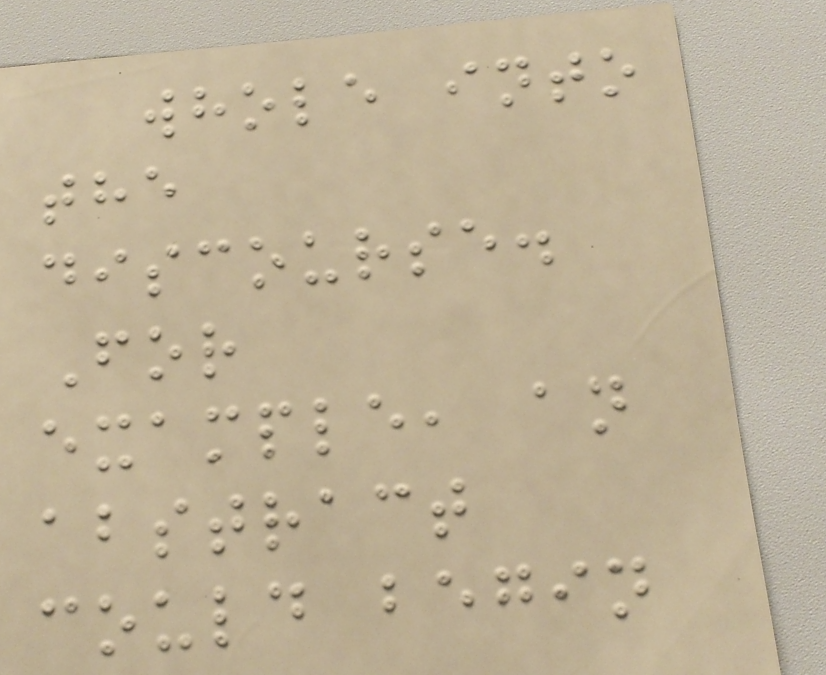whole into
the
discourse.
For
example, an
abstract
could begin
